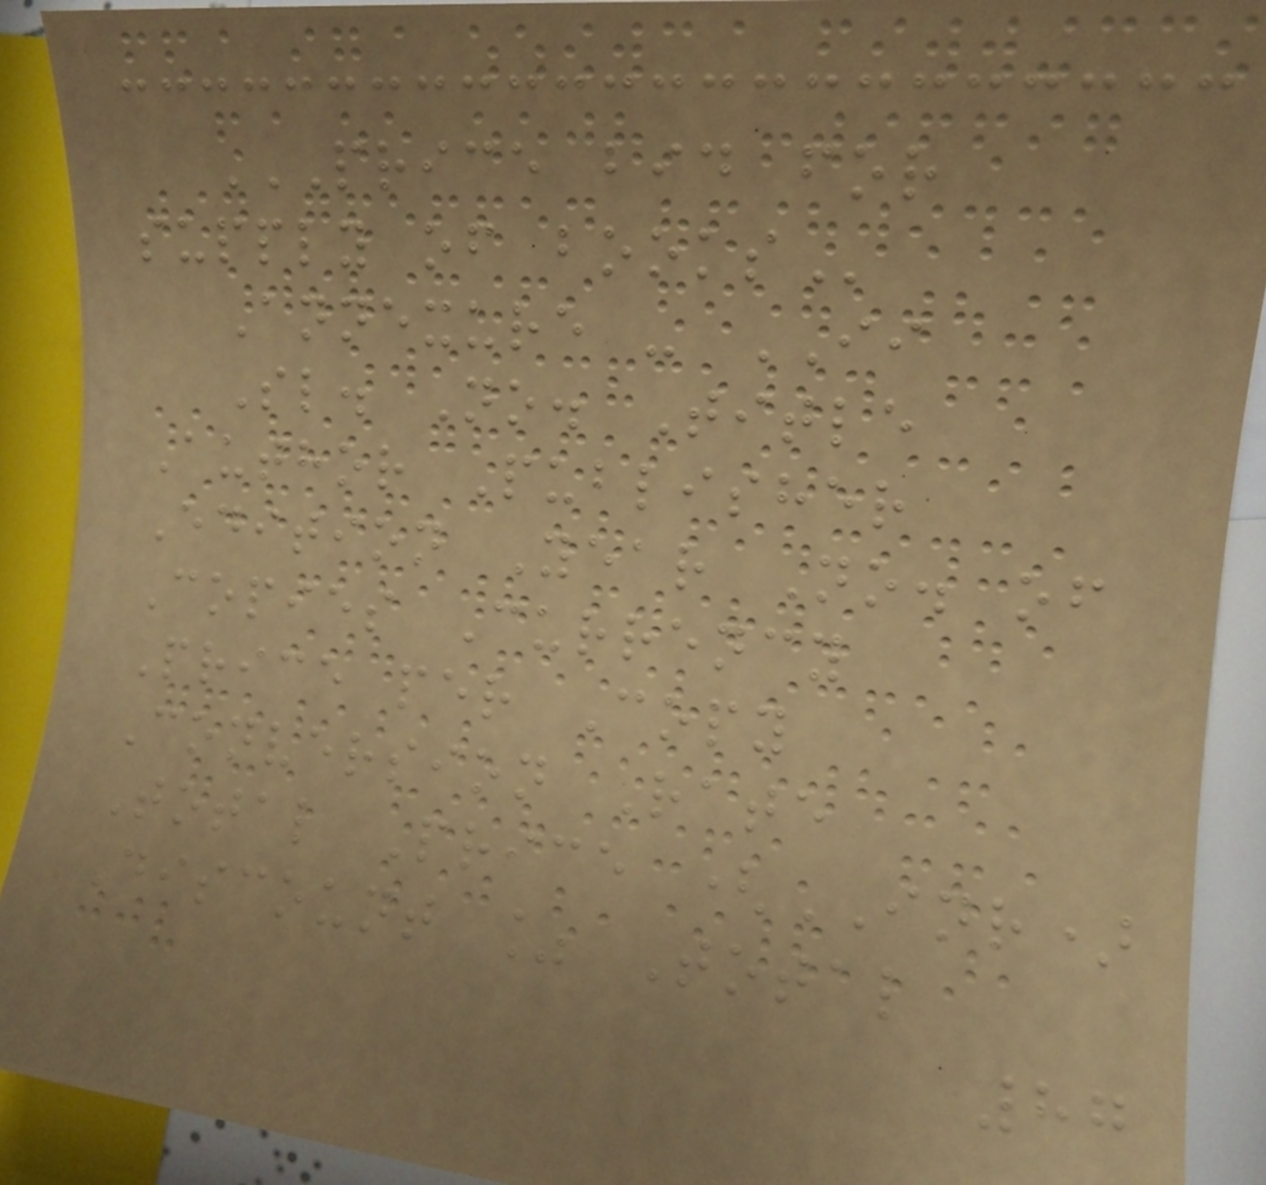PRICE BID FOR
SUPPLY OF BOOKS
Annexure - II
Sl. No. Title
Author Publisher
Edition Year No. of
Copies Currency
Price per Copy
Conversion Rate
Total Price (INR)
Discount % Total
87
